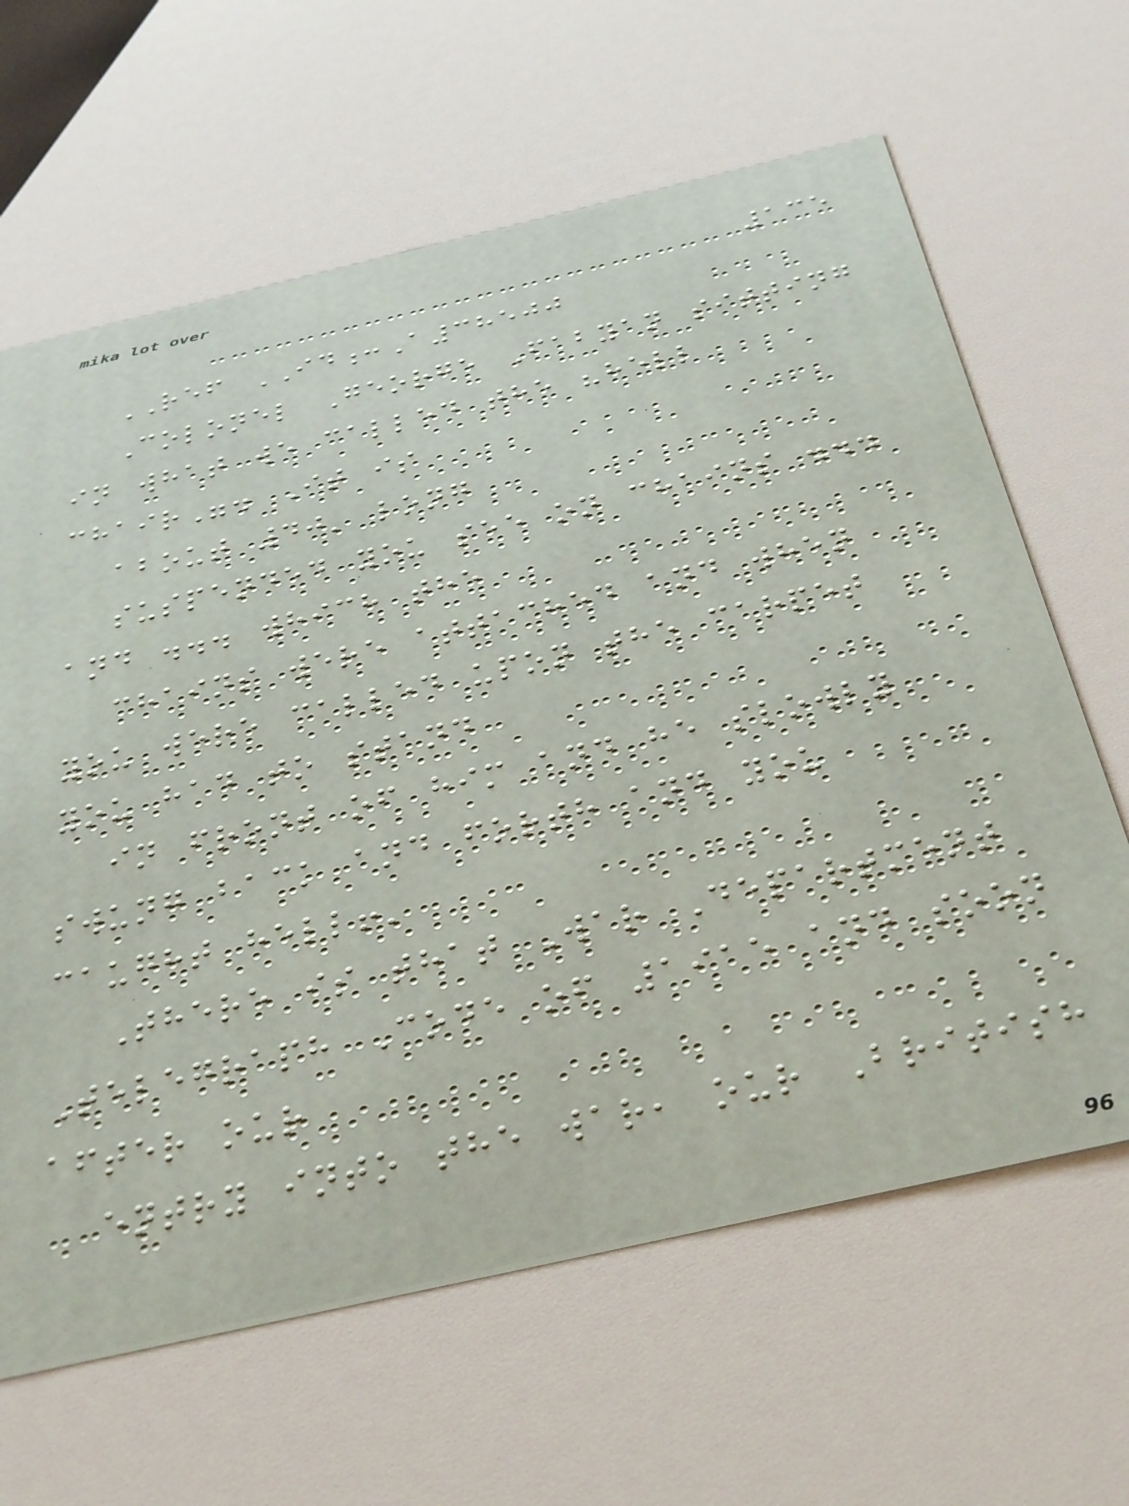135
REF ID:A38500
Colonel George Fabyan sitting
in what we called the "hell
chair". It is
about 40' long
suspended you see on chains ...
and ... which the
chains were attached and when
you were called upon the carpet
you had to stand
in front of him and he slowly
swung back and forth and you
caught hell!'
There is that War Department
Telegraph Code of 1915 and soon
after our
entry into the war, our British
